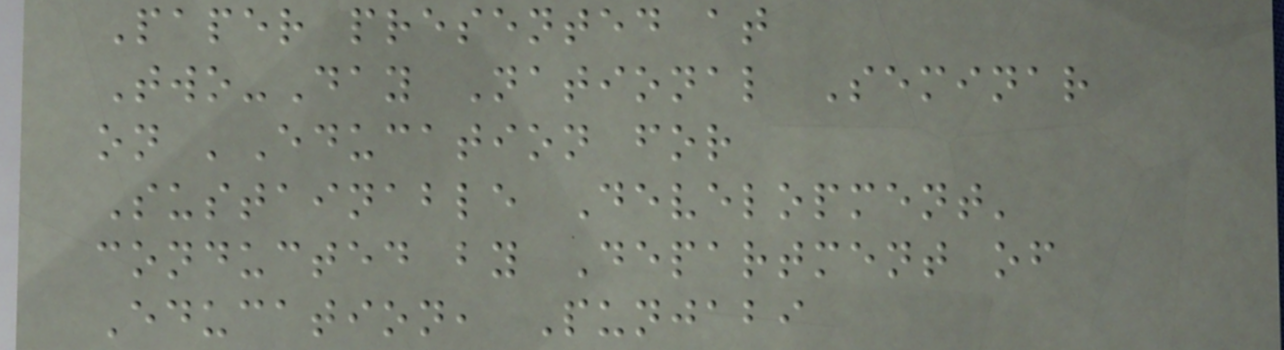Paper presented at
Two-Day National Seminar
on 'Education for
Sustainable Development'
conducted by Department of
Education, Punjabi
